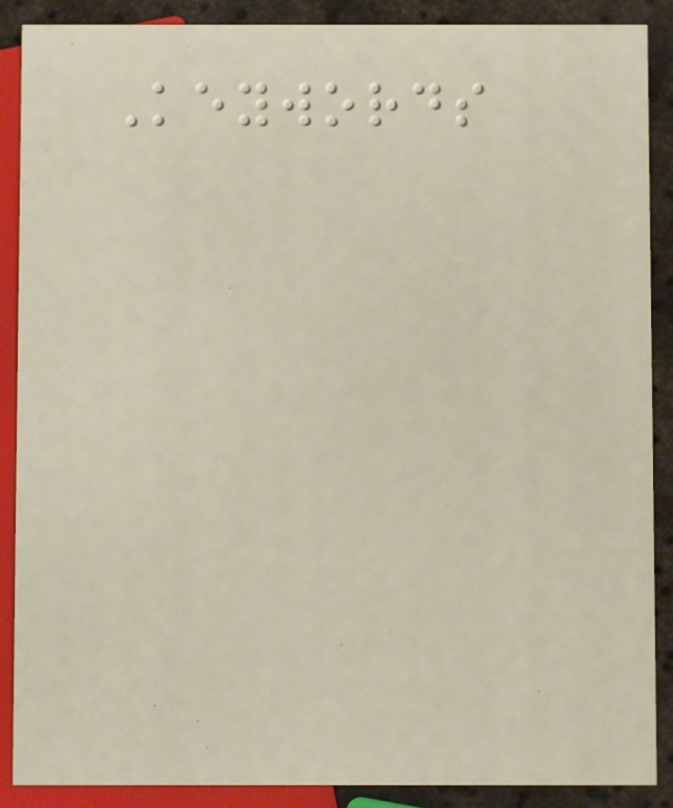Keywords
